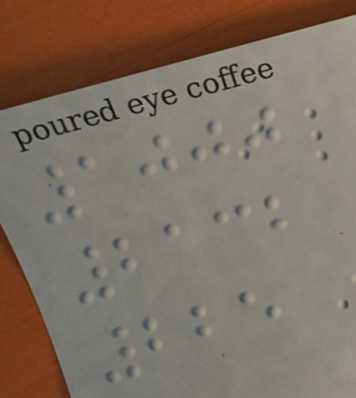1000
2132
225
